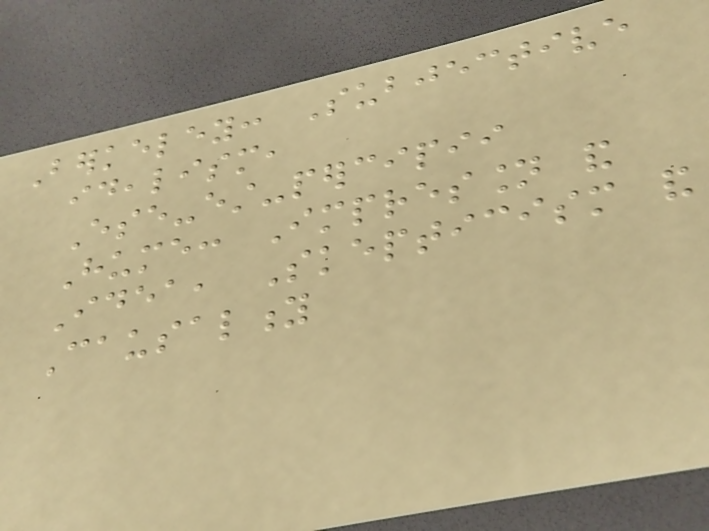Berkeley: Subjective
idealism,
Ese-est-percipii
Hume: Impression and
Idea, Skepticism and
Causality
